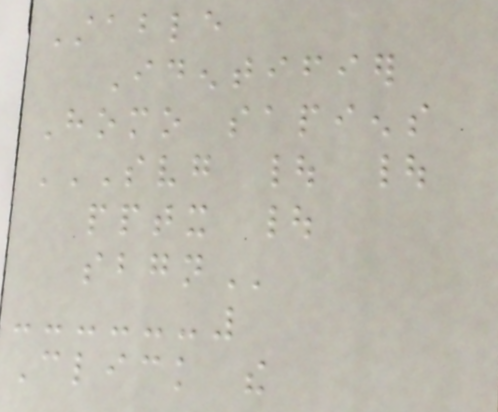Stable
Identifier
Homo sapiens
SVG | |
PPTX |
SBGN
Click the
